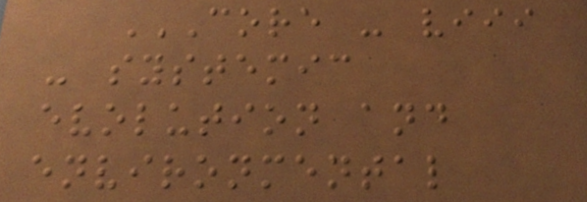CORE - VIII
- SYSTEMIC
EVOLUTION AND
ENVIRONMENTAL
